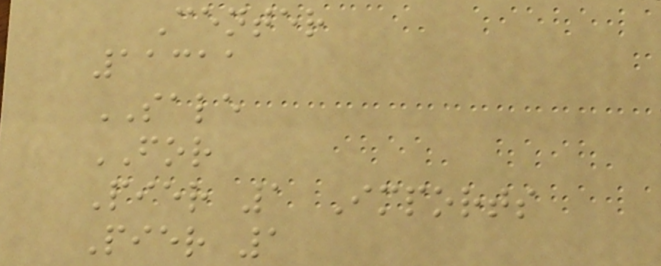Center
11311
SALE
FOR
Pier 1 Imports
Pier 1
